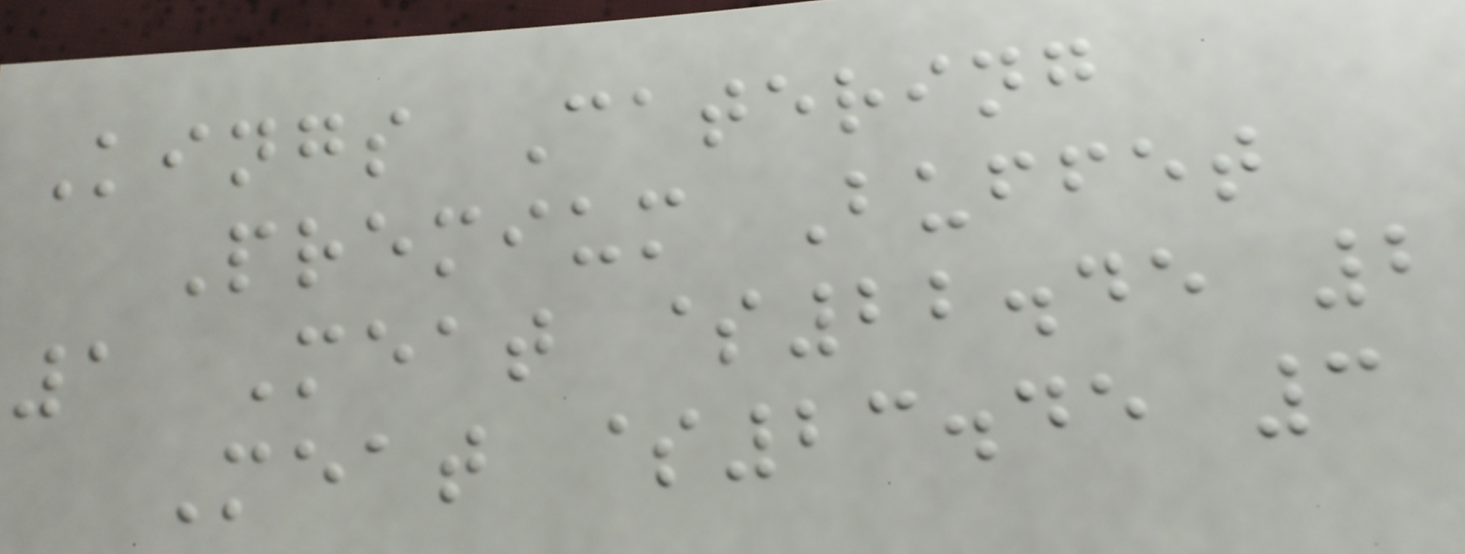Kings Catering
Premium Buffet
1 Meat $22.45 2
Meat $23.45 3
